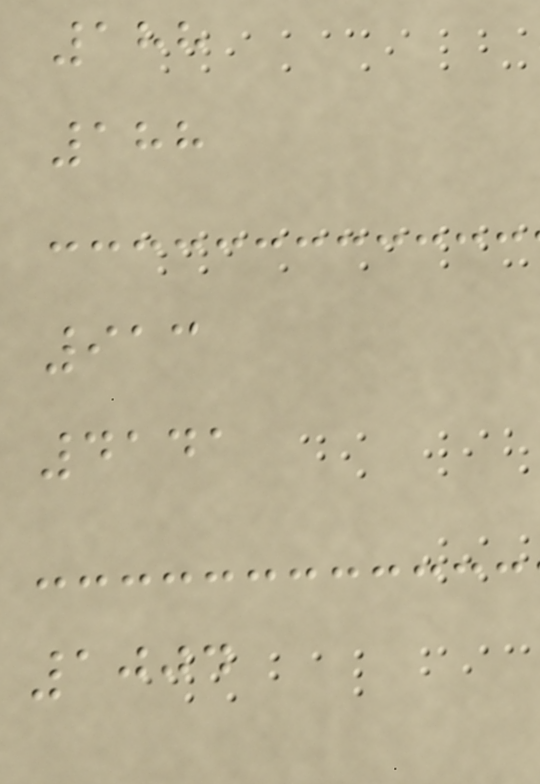188
188
913
4141
1004
